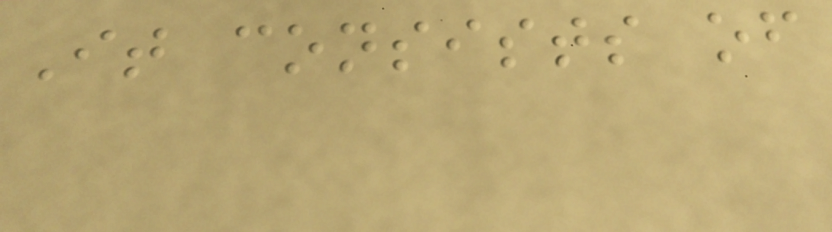It consists of
